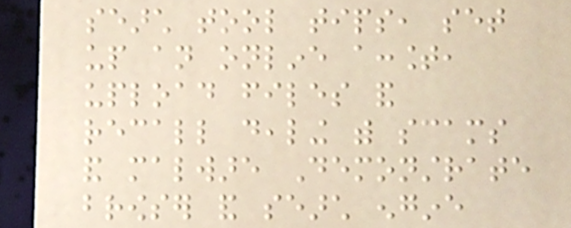search tool tips, set
up an online account,
upload files and
recall dealing with scams
and malware Demonstrate
browser and search engine
